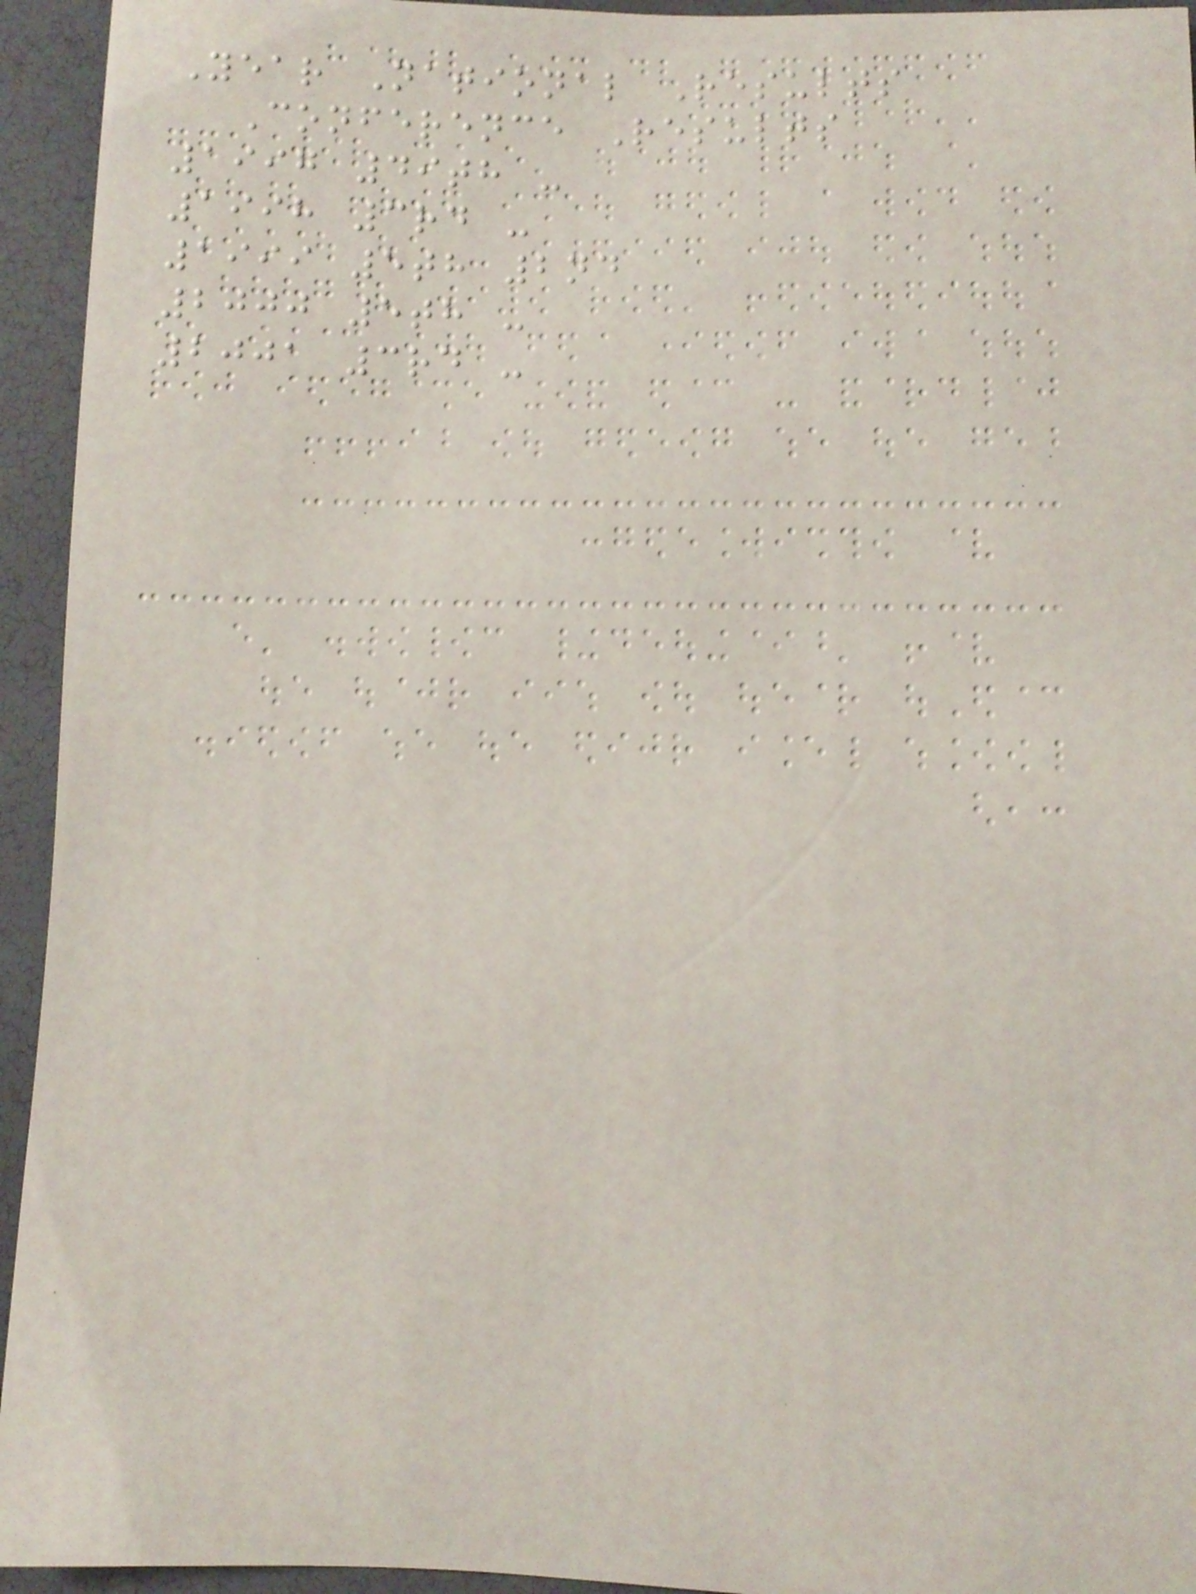Year National Results
Conference Results
1997 49th -
1998 3rd -
1999 5th 2nd
2000 5th -
2001 3rd -
